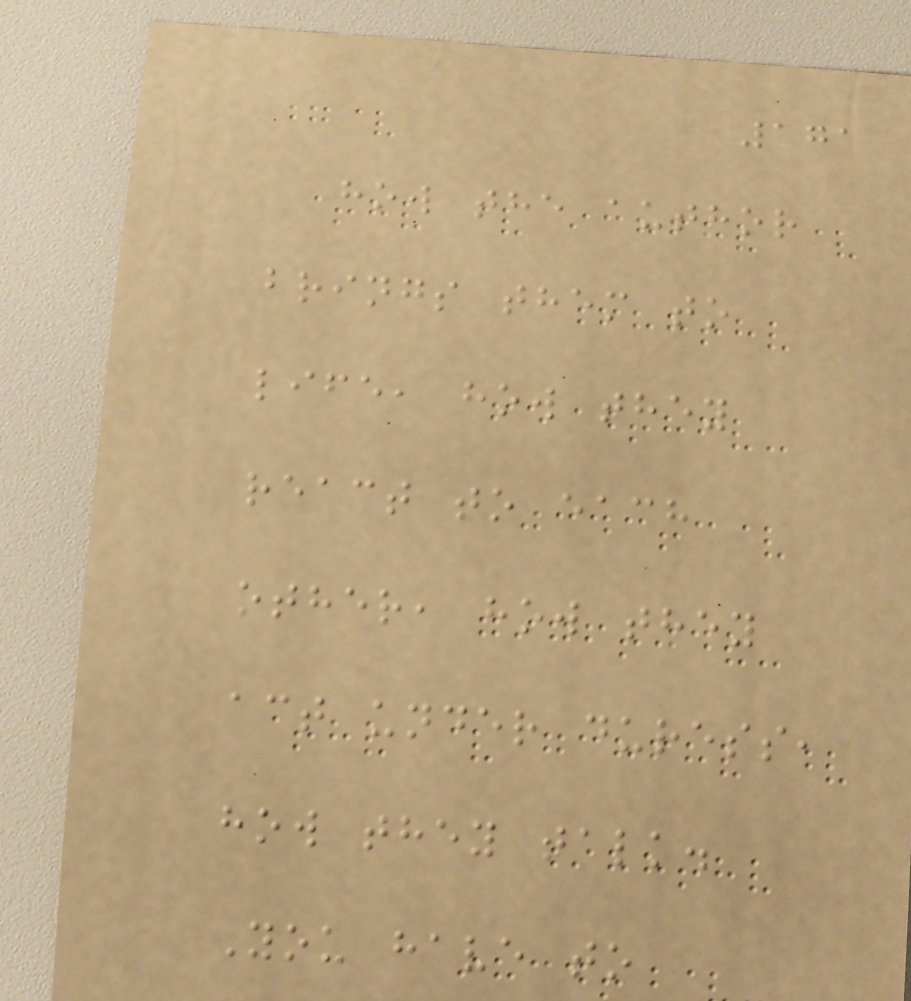171
how the author
brings them to
life, how they
react to each
other, how they
act under duress,
how they talk.
You have to
